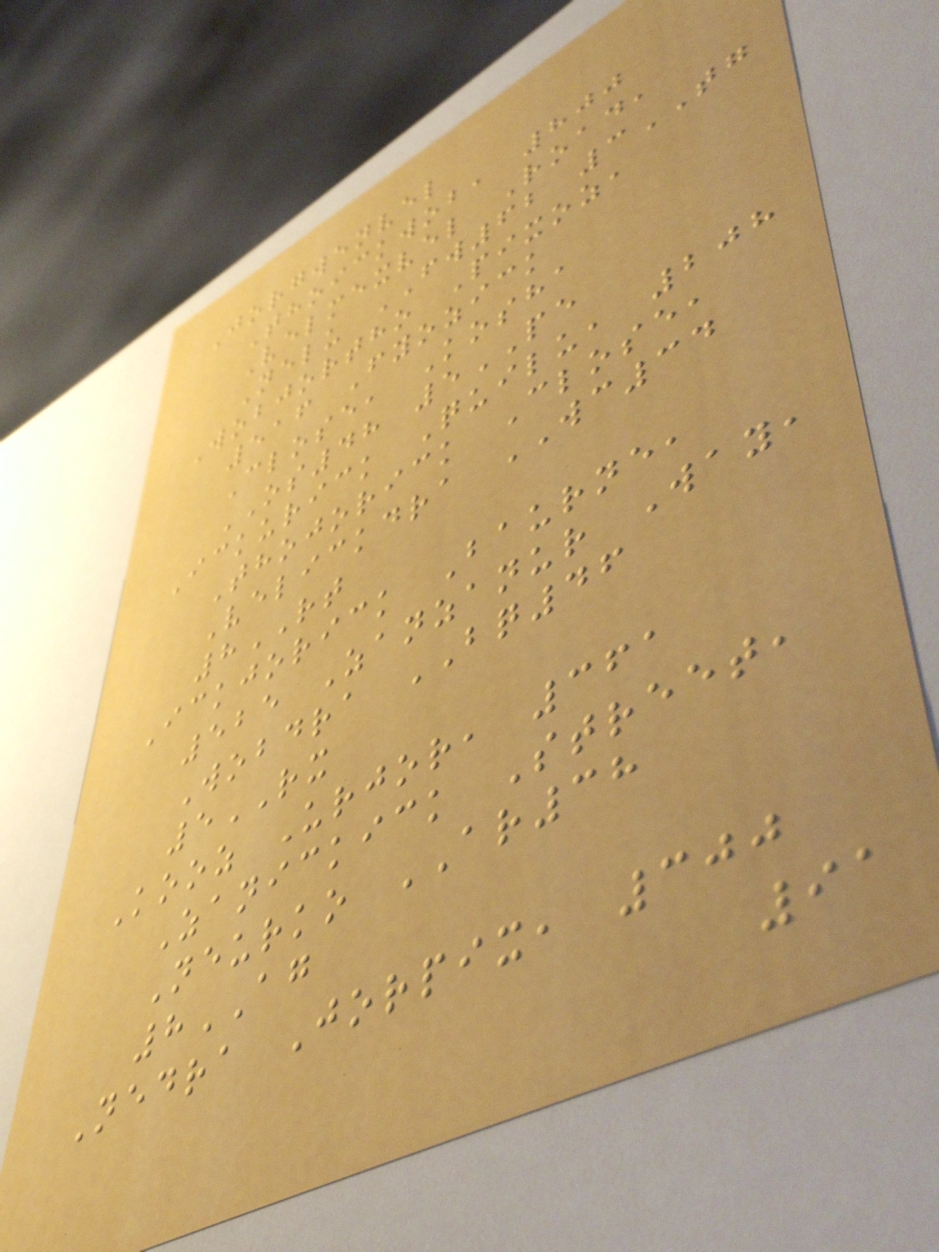Jorgwenvel
Thoickwob, 800
Velmexvel Road,
Nelu FW62 3TG
Wobjortho Pixoz,
516 Fyozick
Close, Kosha
OS48 5PE
Ickurick Quilu, 208
Thojorick Close,
Velickdra WC34
8RT
Ickjorick Baurne,
525 Zanzanur Way,
Wobdra BQ46
5RX
Kooz Urjor, 361
Zanickick Street,
Neurko AR38
8AG
Nedra Jorpix, 300
91
